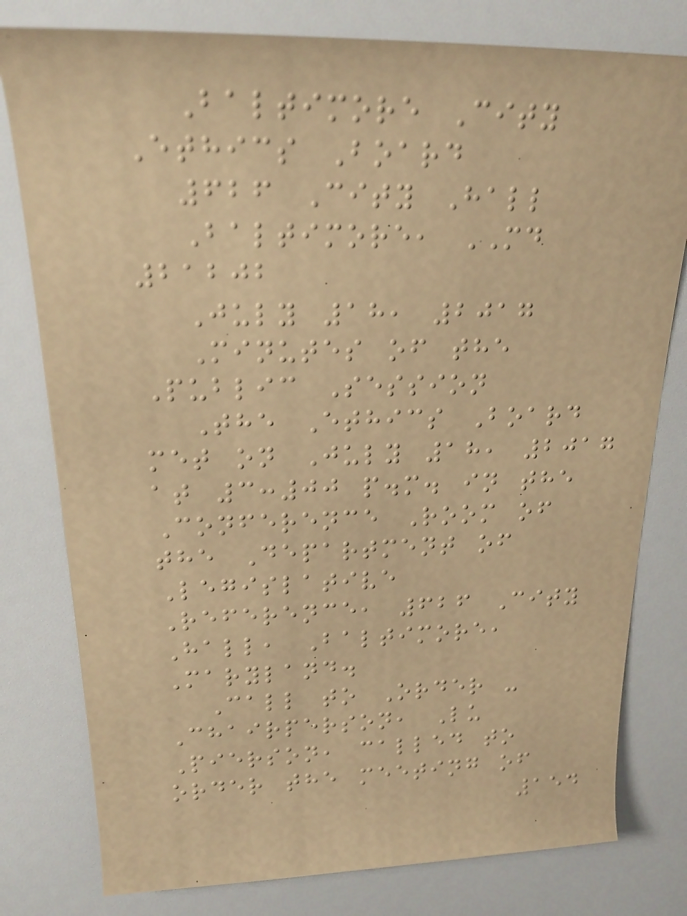Baltimore City
Ethics Board
626 City Hall
Baltimore, MD
21202
July 18, 2017
Minutes of the
Public Session
The Ethics Board
met on July 18, 2017
at 3:00 p.m. in the
Conference Room of
the Department of
Legislative
Reference, 626 City
Hall, Baltimore,
Maryland.
Call to Order -
Chairperson, Lu
Pierson, called to
order the meeting of
154
